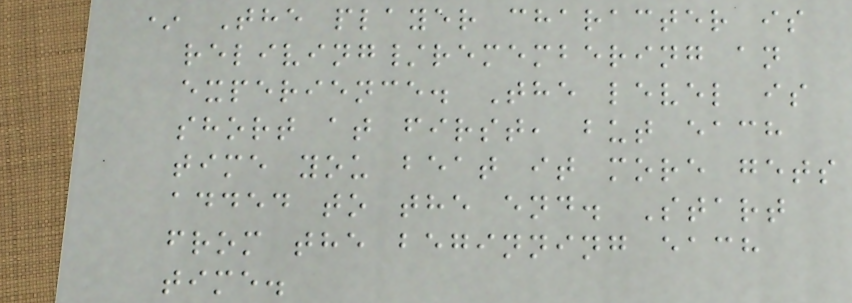* The player character is
reliving/remembering an
experience. The level is
short at first, but each
time you beat it more gets
added to the end. Start
from the beginning each
time.
